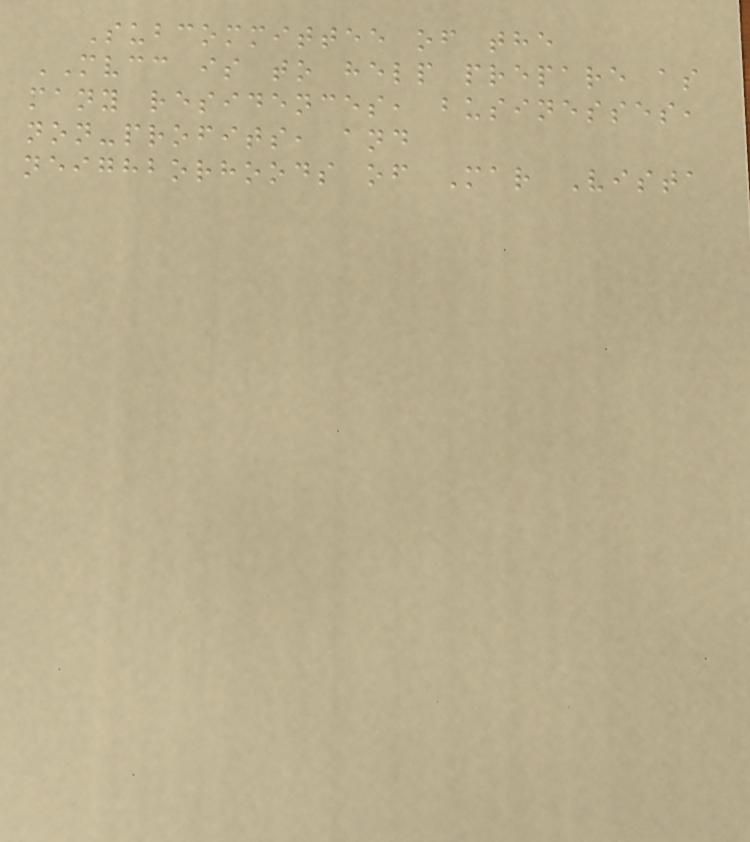Subcommittee of the
MVCC is to help prepare as
many residences, businesses,
non-profits, and
neighborhoods of Mar Vista
